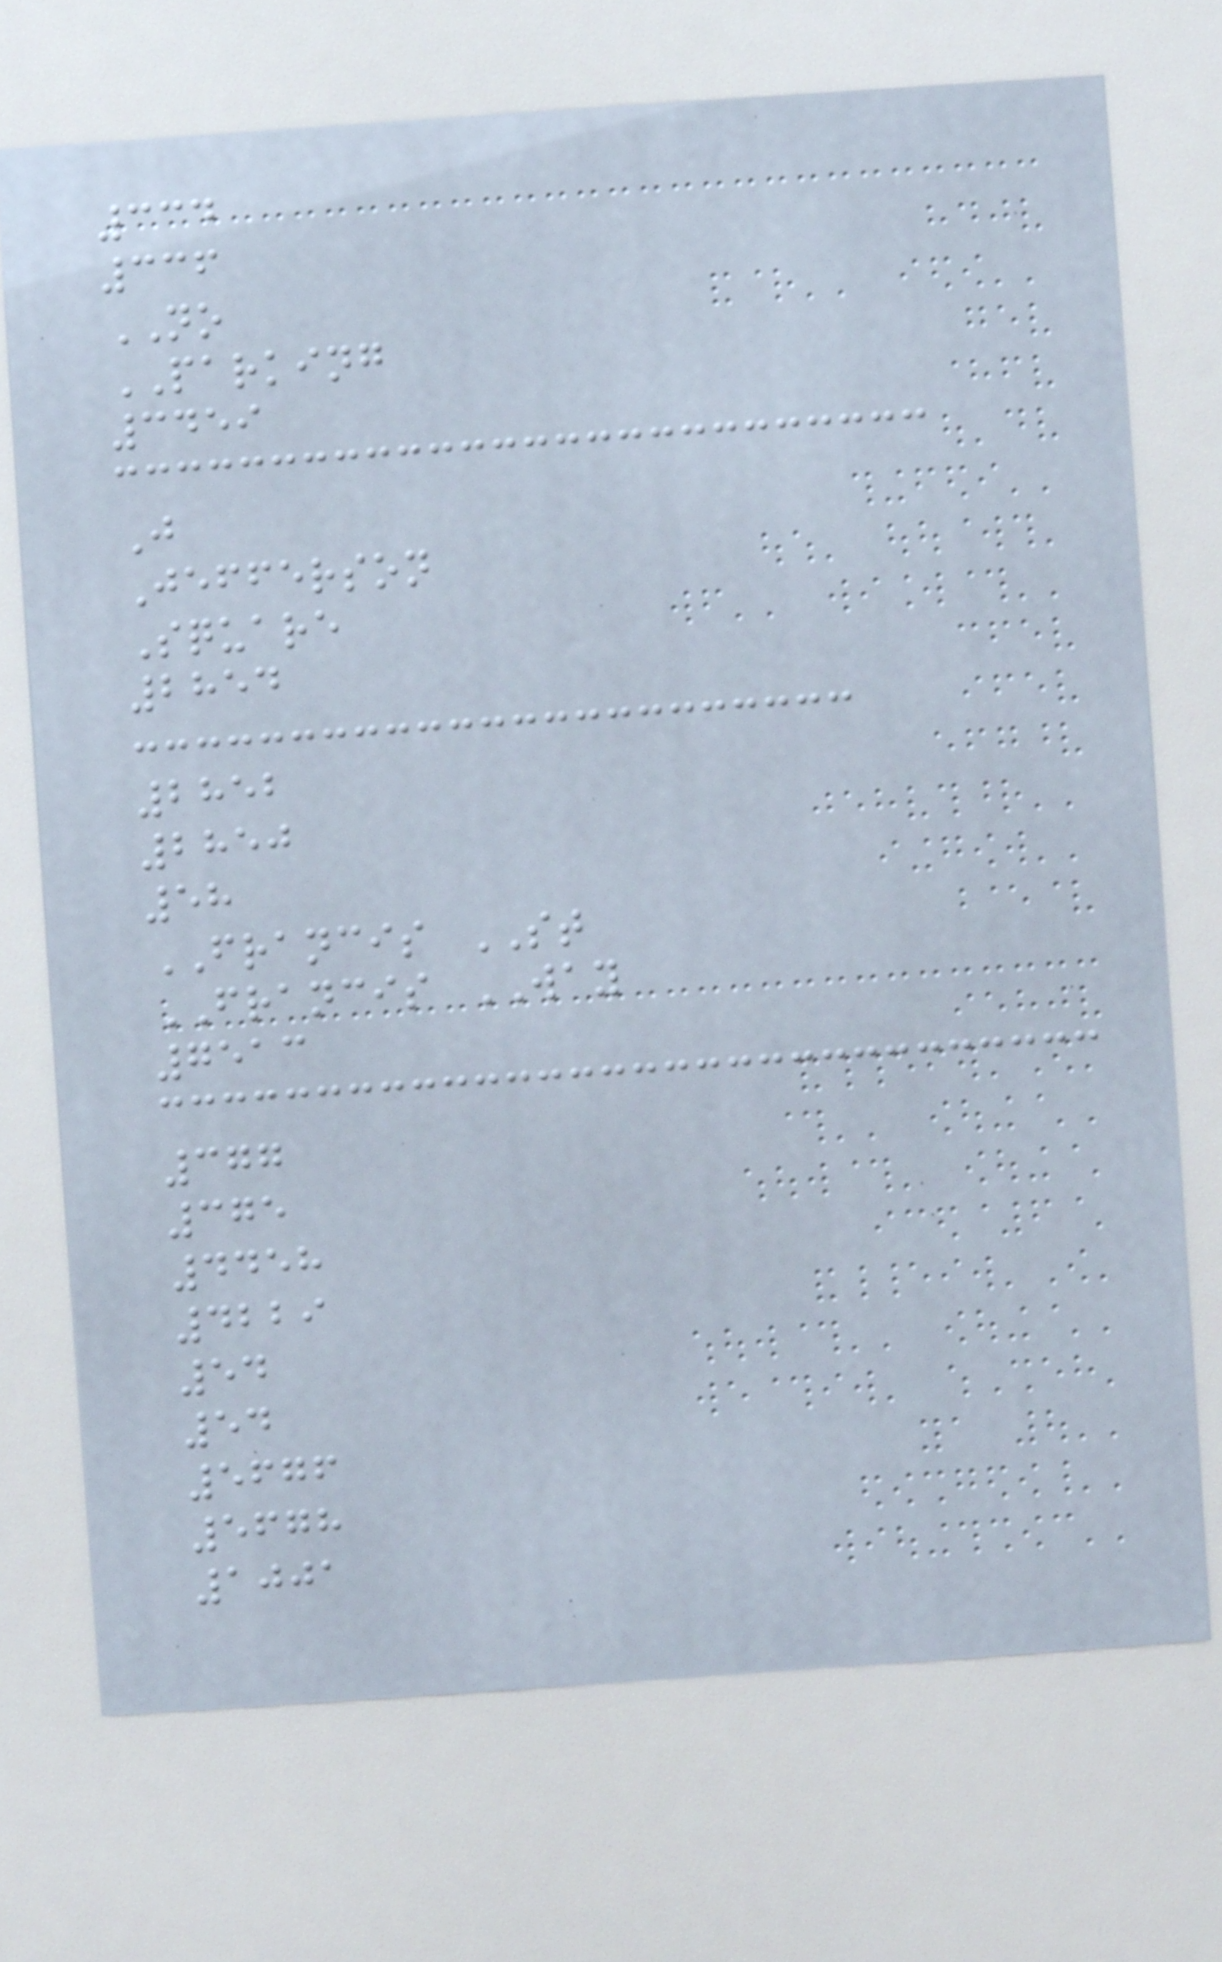334
336
NO
PARKING
3459
J
Jefferson
Square
2854
2852
2850
58
FRANCIS ST
FRANCIS WAY
7513
377
375
4458
4229
54
54
5676
5678
1001
